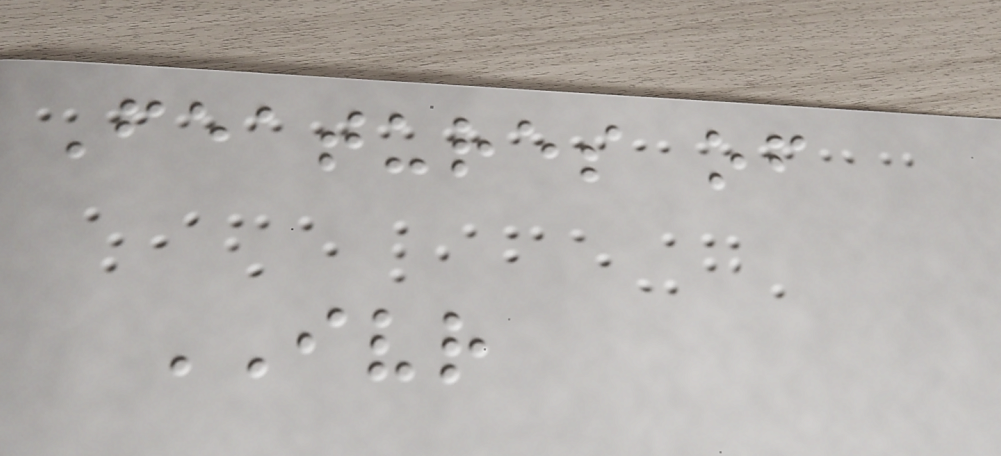Features of
IVR
